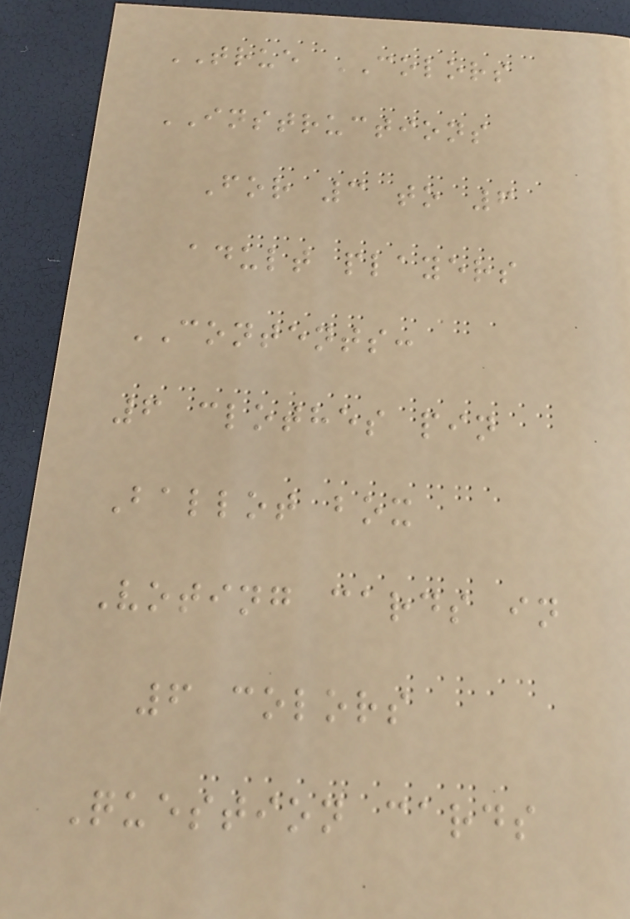TRUE COLORS
INSTRUCTIONS
For 3 to 6
adult players
CONTENTS:
6 clothes pin
Ballot box
Voting cards in
6 colors
Question cards
